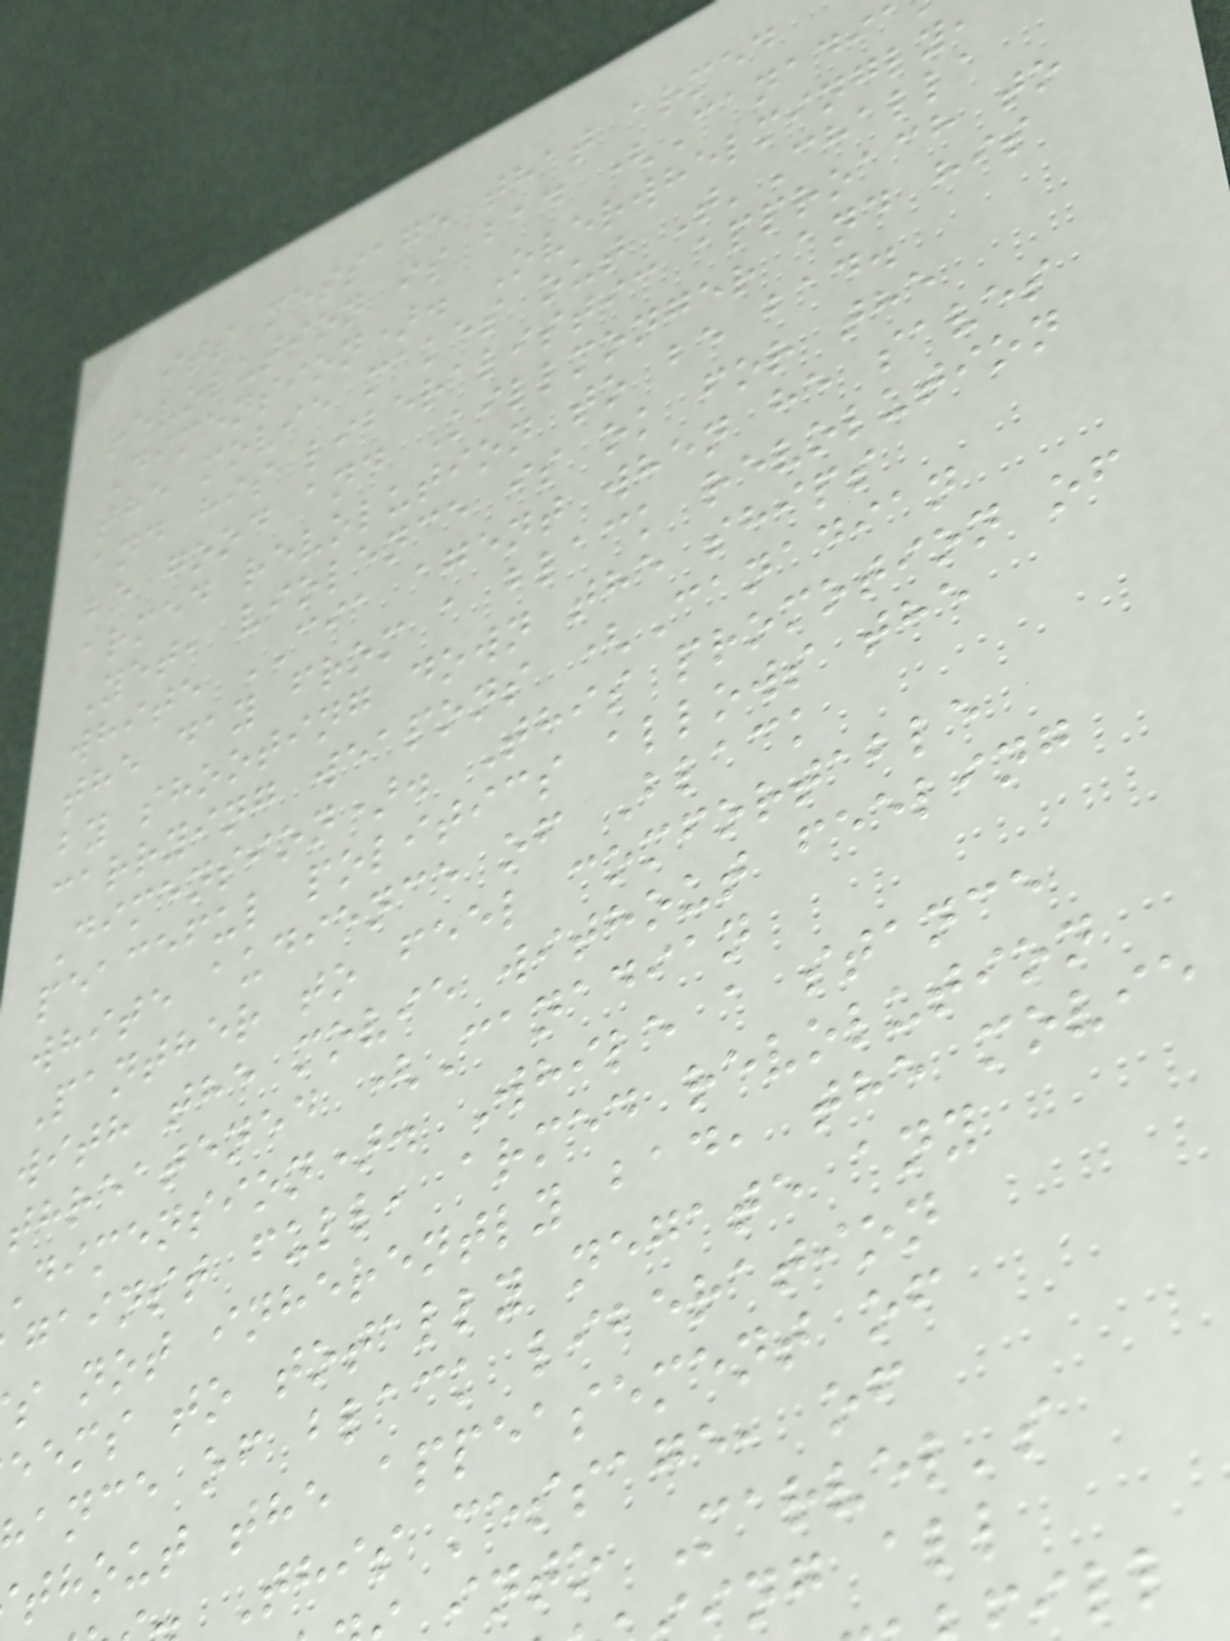its message that armed
revolution is bad (Canadi
Dimension). Overwhelmingly,
the movie makes out T'Challa
and his liberalistic approach to
be good and Killmonger and his
armed revolution to be bad.
Yet, violence is ok for the
white CIA agent when he saves
the day from a black revolution
by shooting down the ships
carrying weapons (Canadian
Dimension). This promotion of
peaceful politics allows the
white audience of Black
Panther to feel comfortable
with the movie without feeling
threatened (Canadian
dimension). While a stance
gainst full, armed revolution
s not inherently bad, the movie
eems to totally negate any
ance of black liberation
thout the appeasement of
This message, of
into Marvel's
